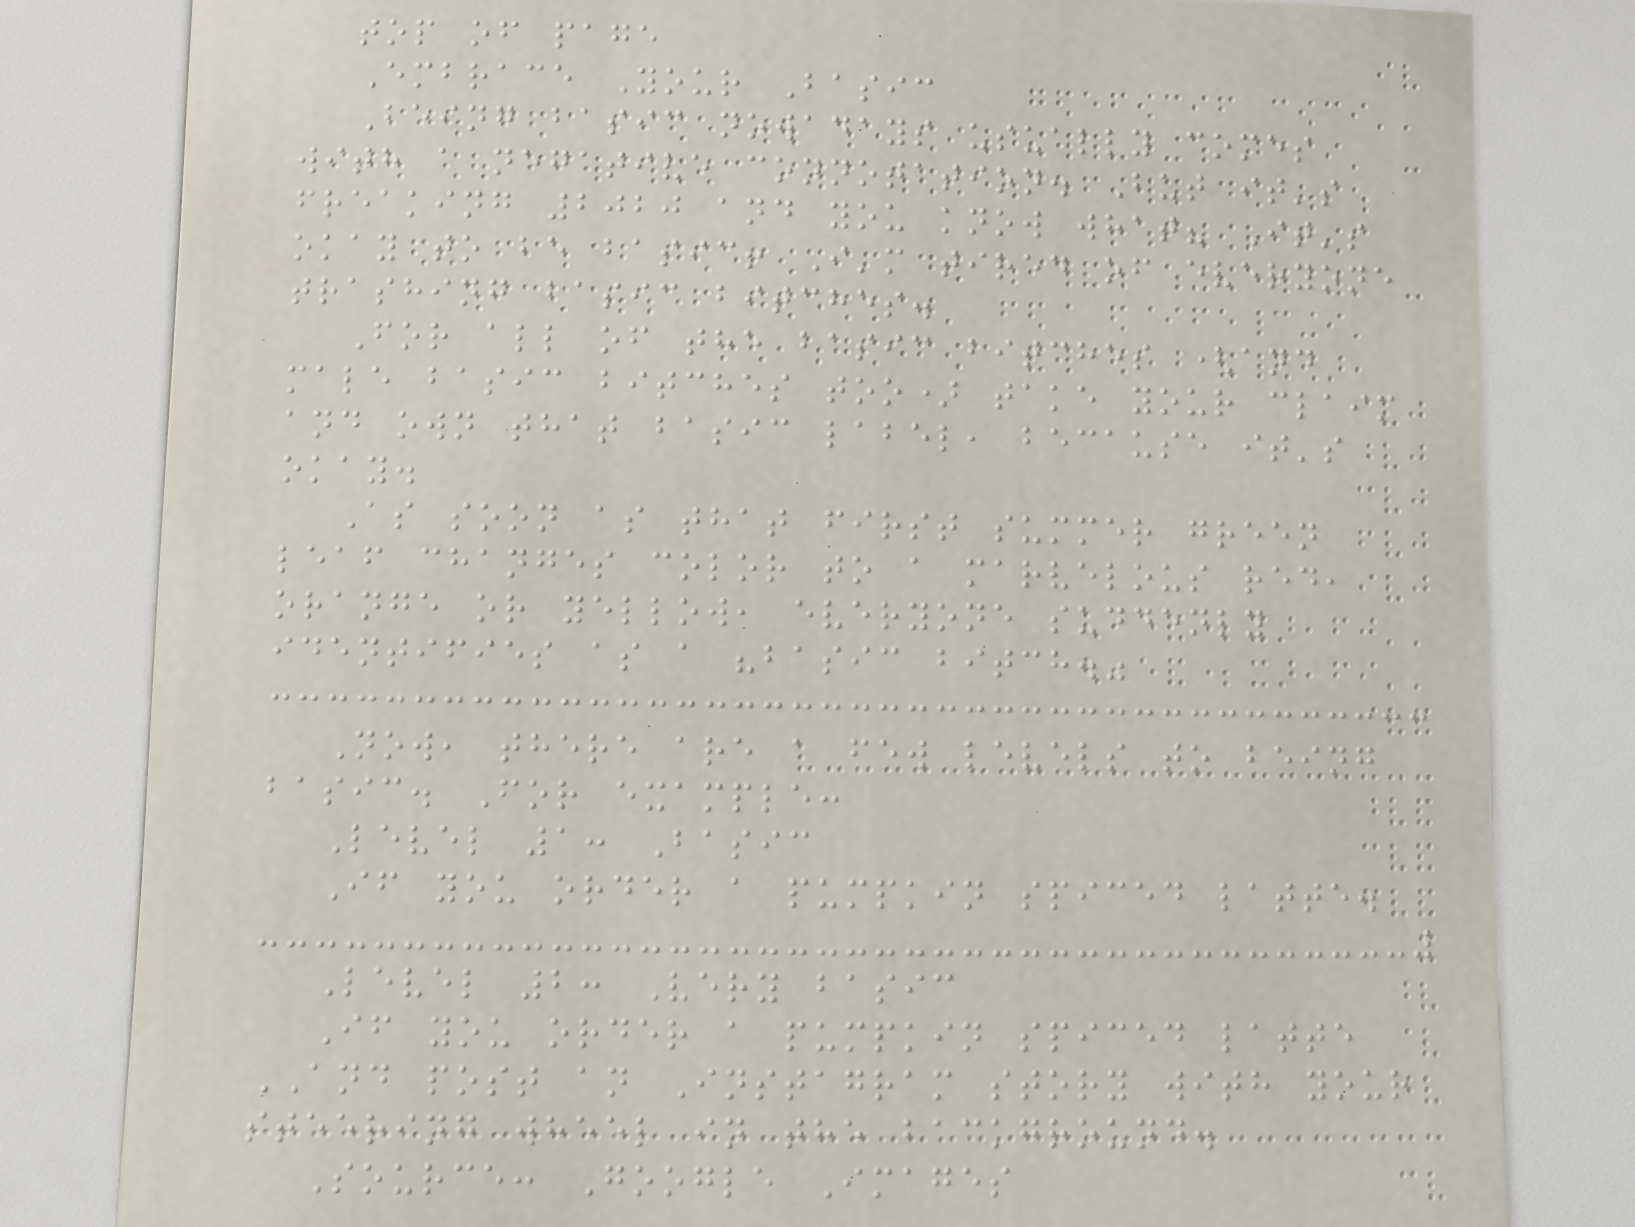top of page
Embrace Your Basic
Being basic nowadays usually comes
with a negative connotation. But it's
freaking 2020 and you know what? It's
okay to be basic! I'm tired of everyone
trashing basic bitches.
For all of the basic bitches (and
male basic bitches too) take your claim
and own that basic label, because it's
okay.
As soon as that first summer green
leaf changes color to a marvelous red,
orange or yellow, everyone suddenly
identifies as a "basic bitch."
Now, there are a few levels to being
basic. For example:
Level 1: Basic
If you order a pumpkin spiced latte.
Level 2: Very basic
If you order a pumpkin spiced latte
AND post an Instagram story with your
steering wheel in the background.
Source: Google Images
